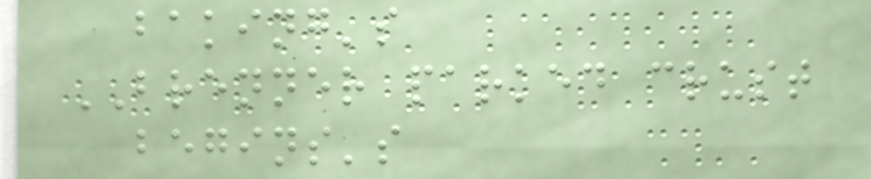baking's
BRENNER parked crust
begins's
